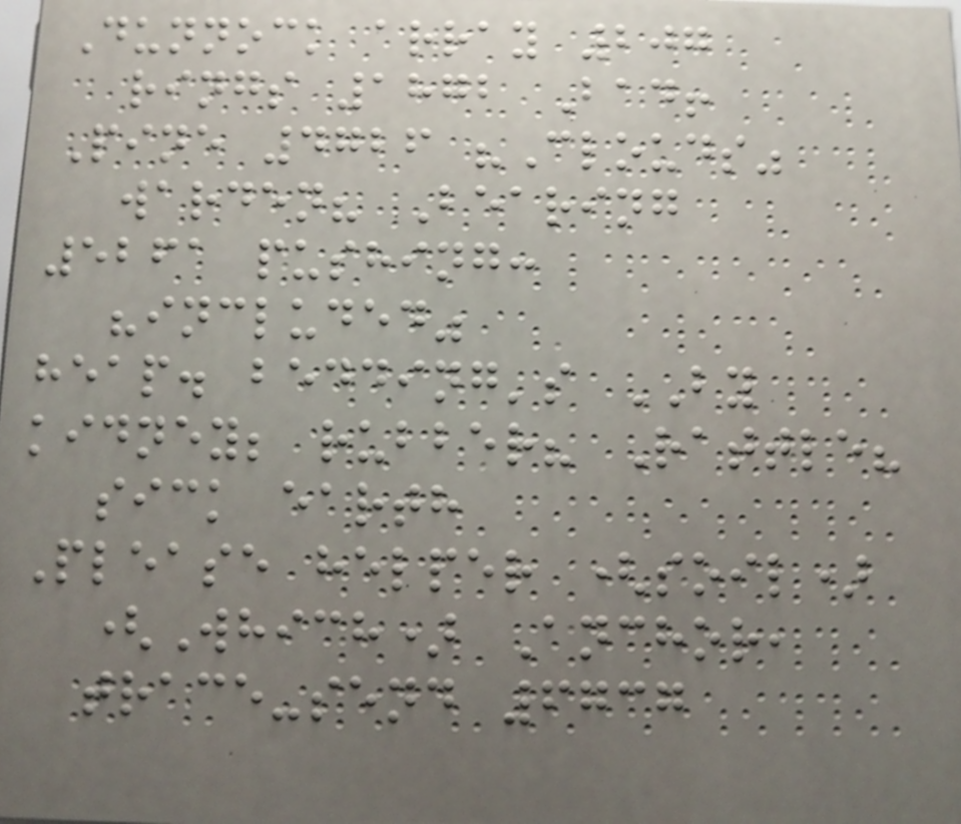Dunnock array 207
rings 1872 Bad!
Pine 4726 "Clouds"
warden? Bearing
5261 pushing:
"included"
heap. bedding's BY
kidney; rubber? Rattle?
sick earth
Please helper (soil)
(Which) Anchor,
trace-send 6737
